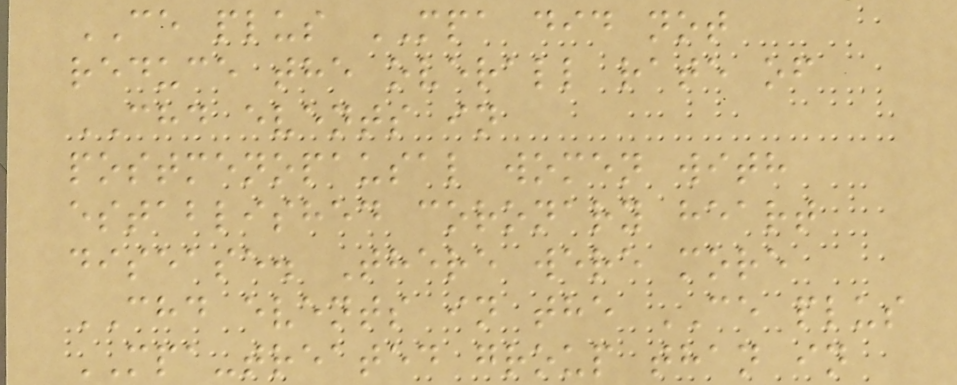CE plus MPA did not
reduce the overall rate of
CHD events in
postmenopausal women with
established coronary heart
disease. There were more
CHD events in the CE plus
MPA-treated group than in
